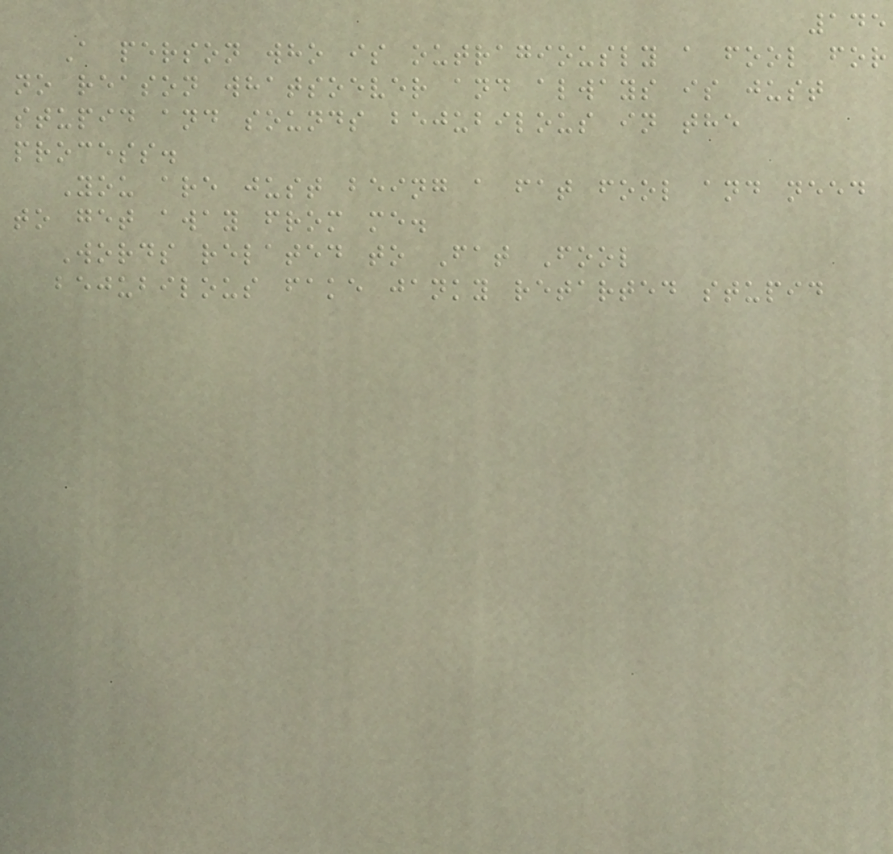145
A person who is outragiously a fool for
no reason whatsoever and always is just
stupid and sounds bejubilous in the
process.
You are just being a fat fool and need
to get away from me.
Words related to Fat Fool
bejubilous fake janky retarted stupid
